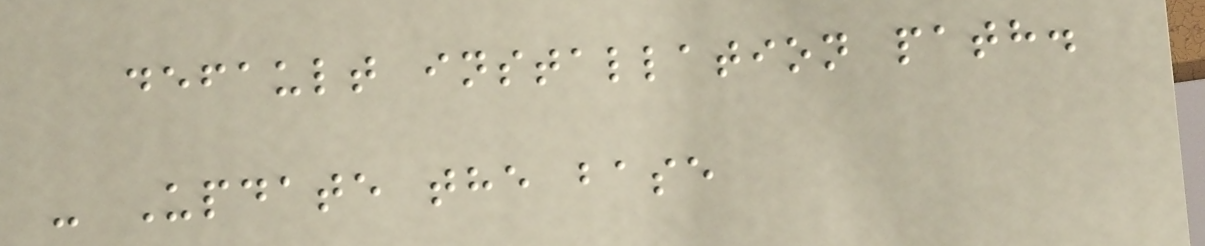default installation path.
- Update the base
